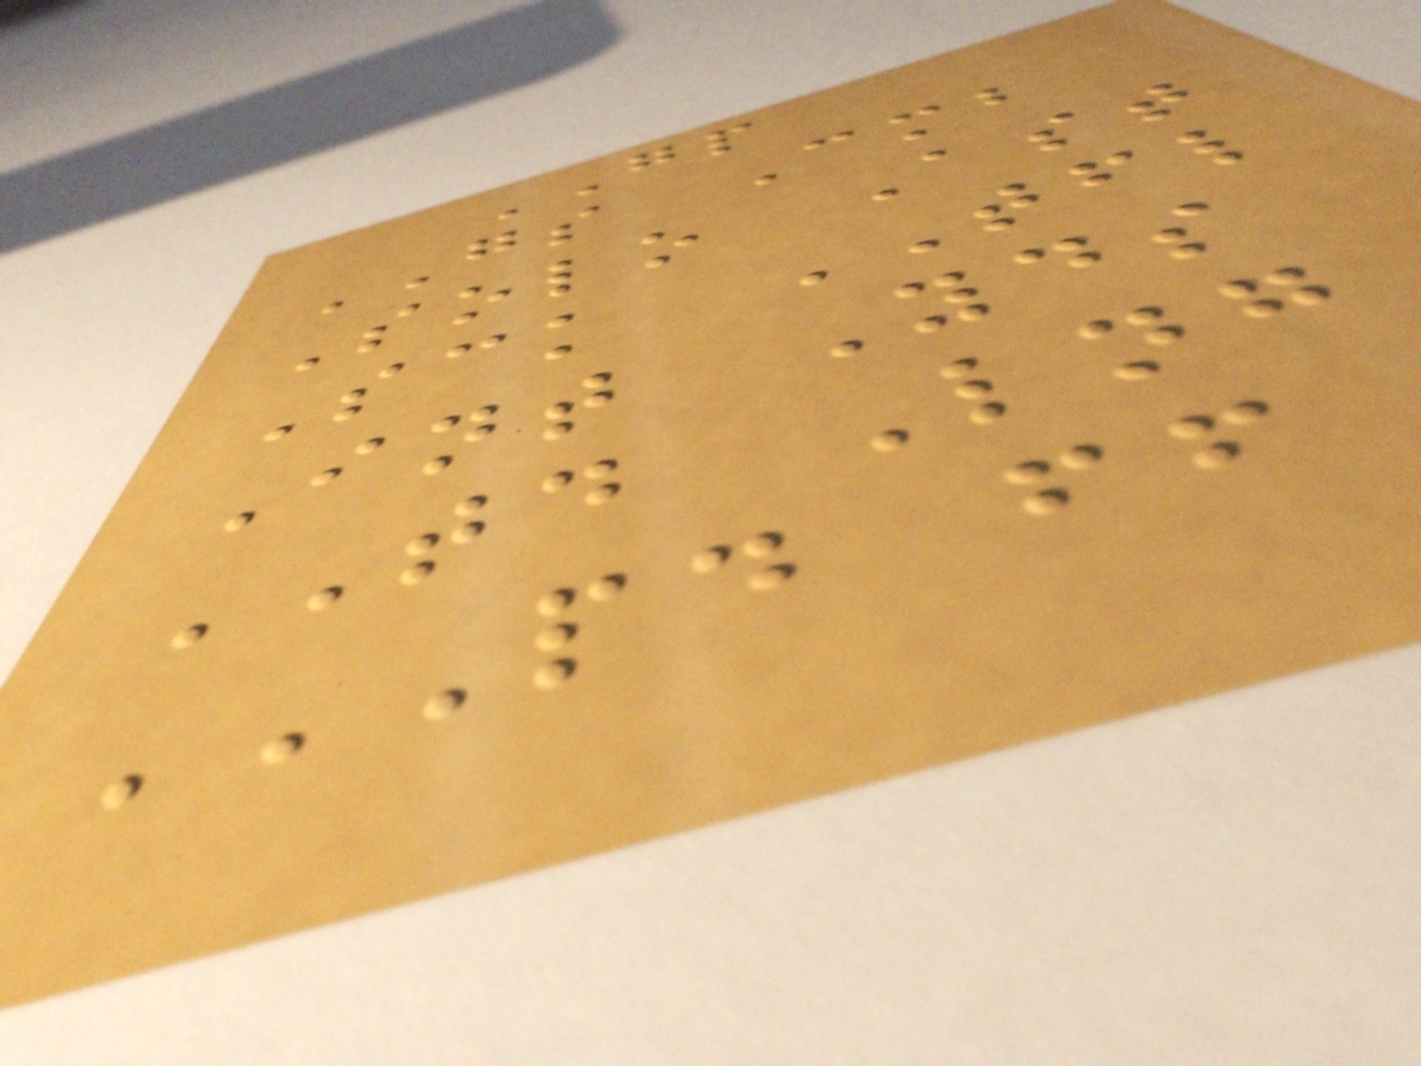GP
GS Cmb
Solo Ast
Sck TFL
Int Yds
TD Lng
PD FF
